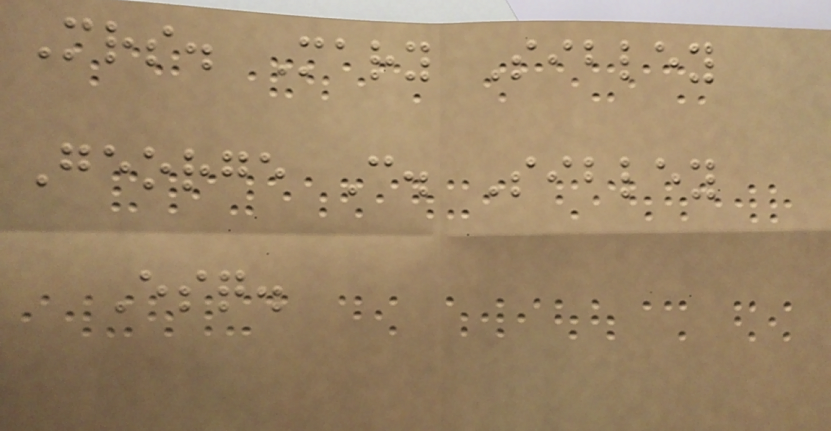Mrs. Mary Sibley
George C. Sibley
Esq.
